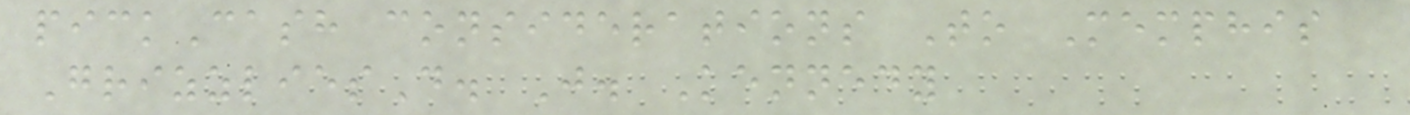pickCash considerations To Memphis
GrizzliesD. J. Kennedy
